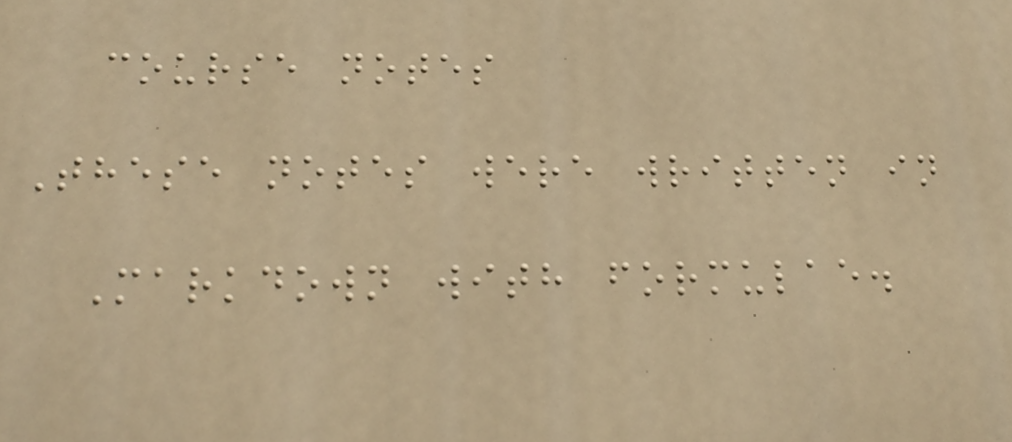course notes
These notes were written in
Markdown with formulae.
